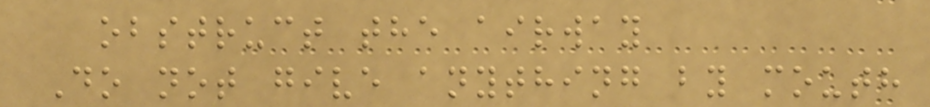obstruct the airway
Do not give anything by mouth
